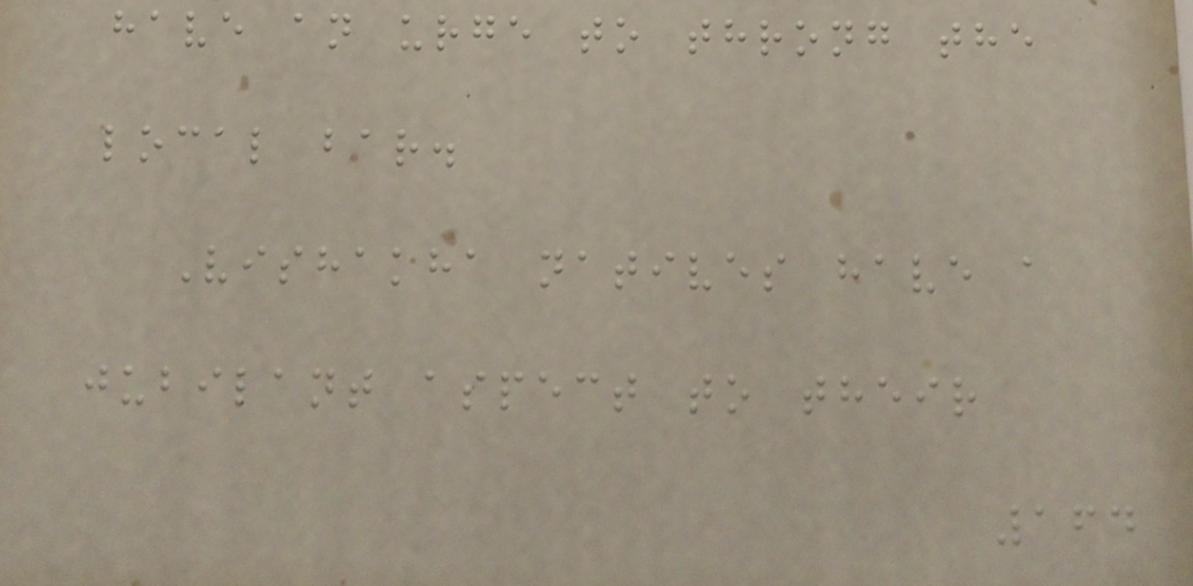have an urge to throng the
local bar.
Vishakha natives have a
jubilant aspect to their
164
